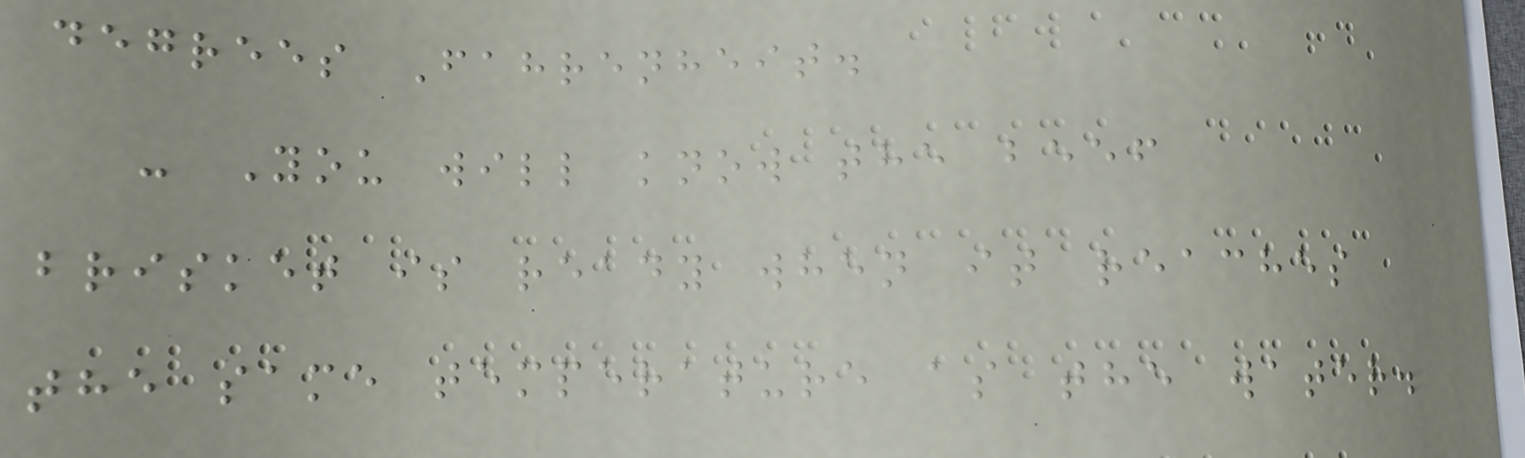degrees Fahrenheit.
- You will know the beef
brisket is ready when it reaches
the same temperature as the water.
